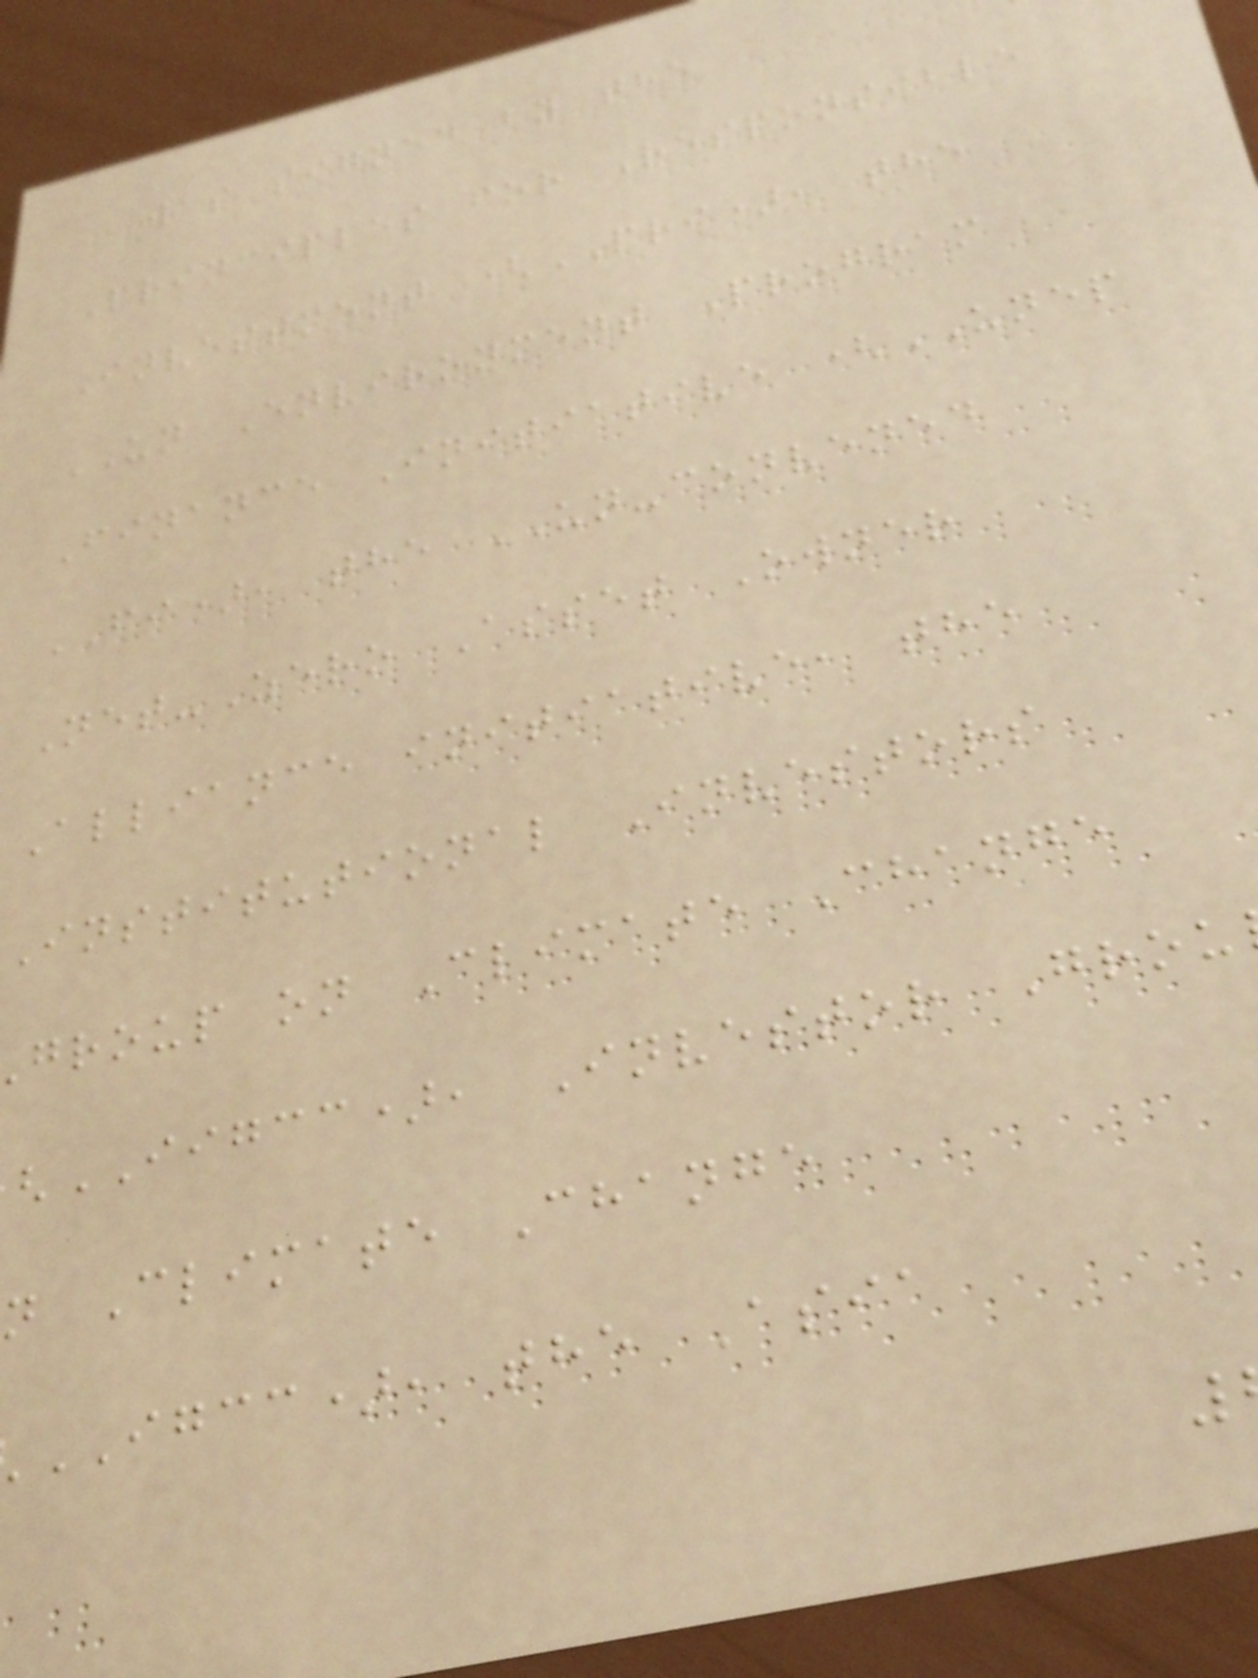was signed by the
Principles for Responsible
Investment (PRI), the
UN Environment Program
Finance Initiative (UNEP
FI), the UN-convened
Net-Zero Asset Owner
Alliance initiative, the
Institutional Investors
group on Climate Change
IIGCC), Investor Grou
n Climate Change
IGCC), the Asia
